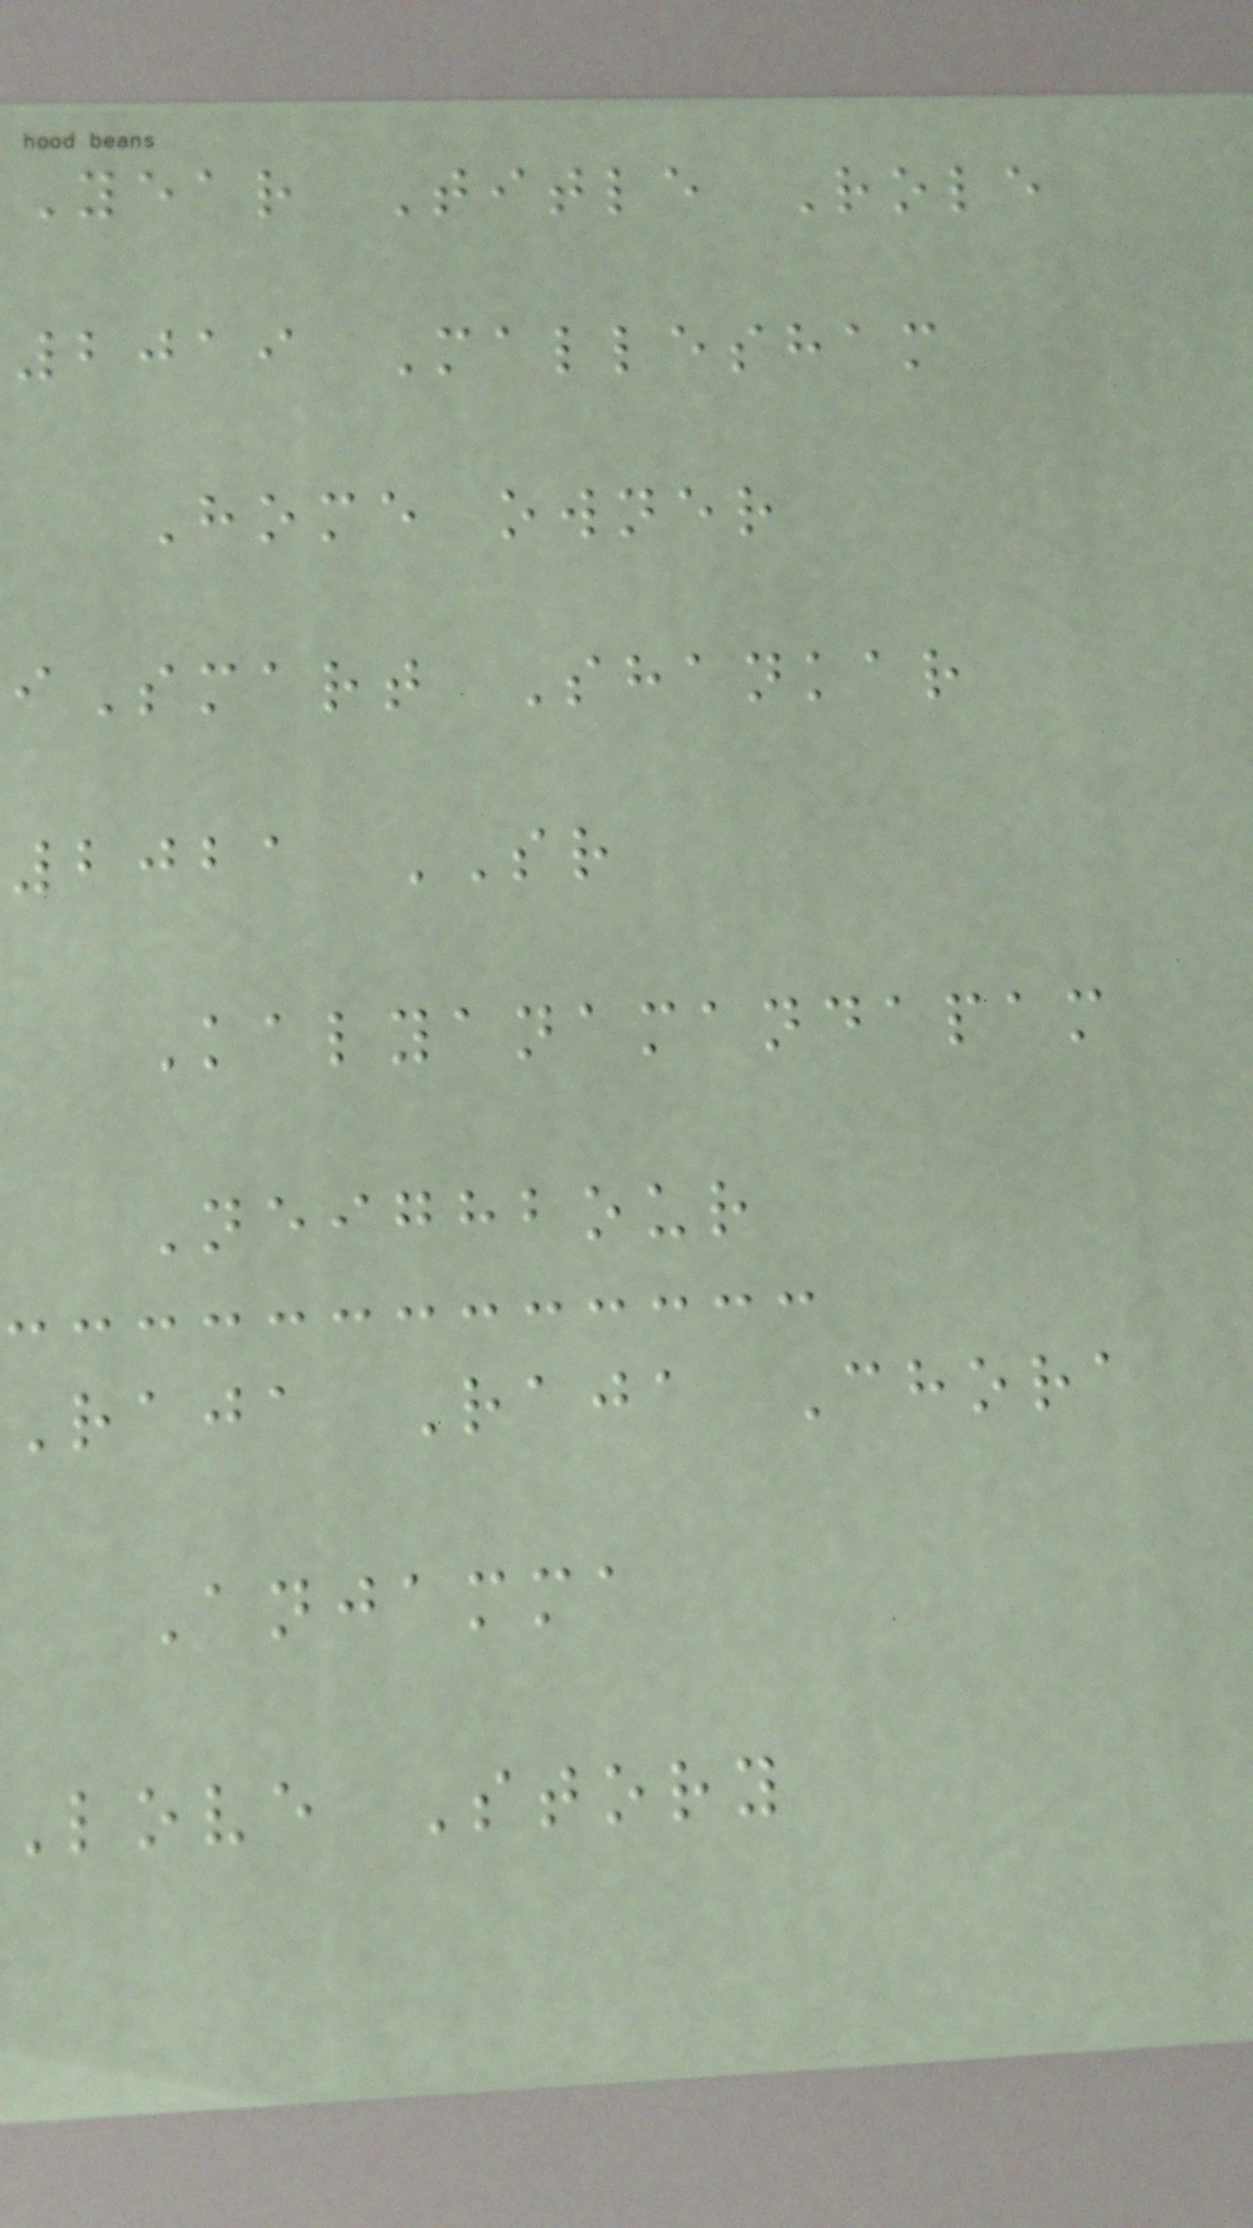Year Title Role
2019 Mallesham
Home owner
iSmart Shankar
2021 SR
Kalyanamandapam
Neighbour
Raja Raja Chora
Anjamma
Love Story
